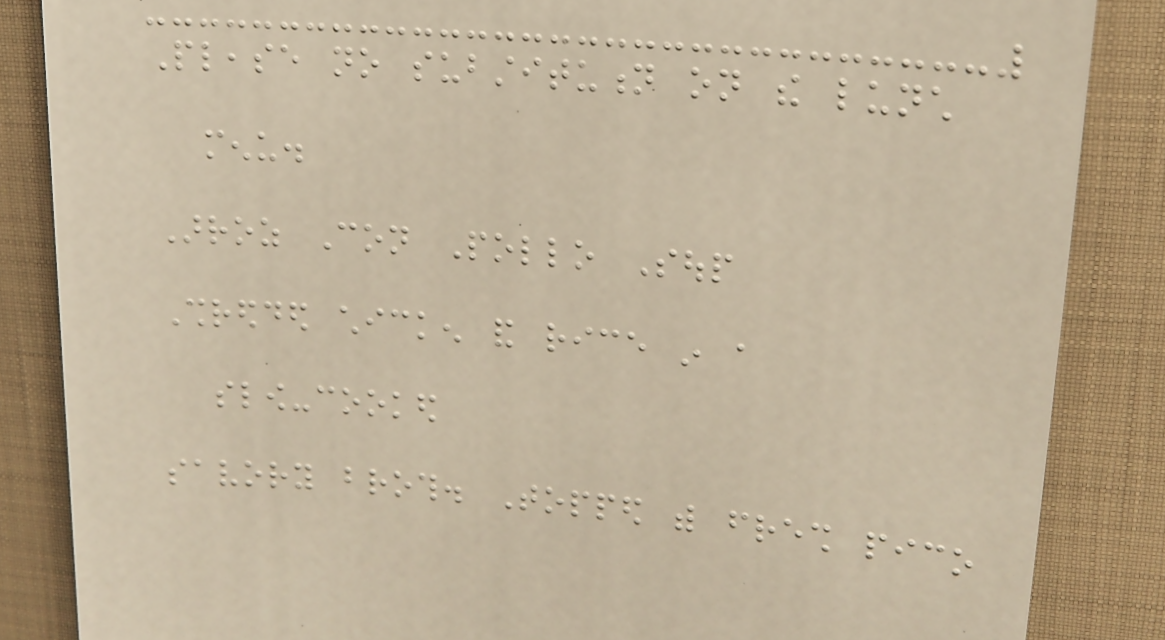Please no substitution on the lunch
menu.
Arroz Con Pollo Soup
Shredded chicken and rice in a
slow-cooked
savory broth. Topped with fresh pico
